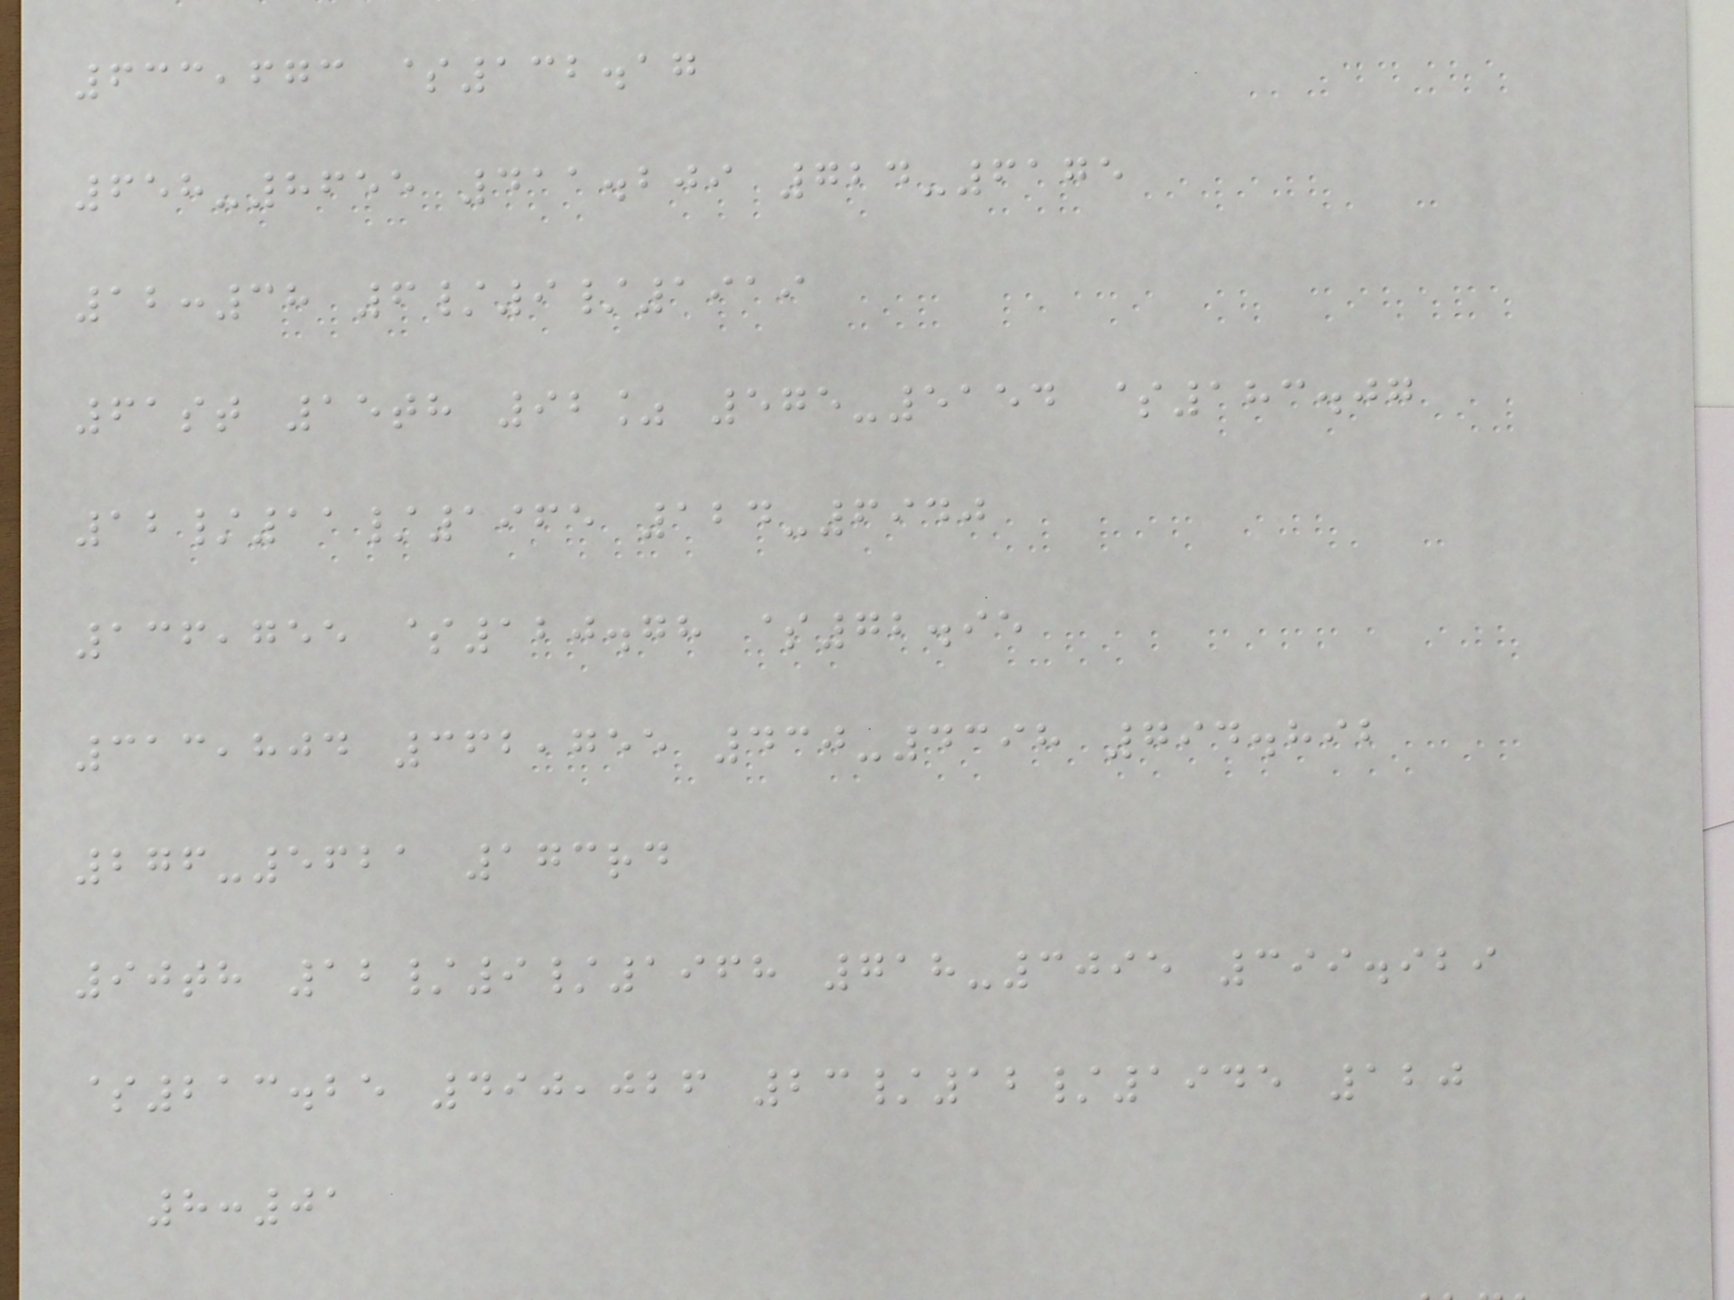633,673 $132.17
658-8655 411.209 724-6175
12:38 6/9/1919
61st 15th 92% 575-5154 $183.07
12/11/1965 124-6940
136,755 $120.78 $72.95
313,804 362,755 430-4398 794.892
276-5621 173rd
90th 12/9/1968 718-3095 399.929
$213.25 490,026 23/12/1945 120
8:01
